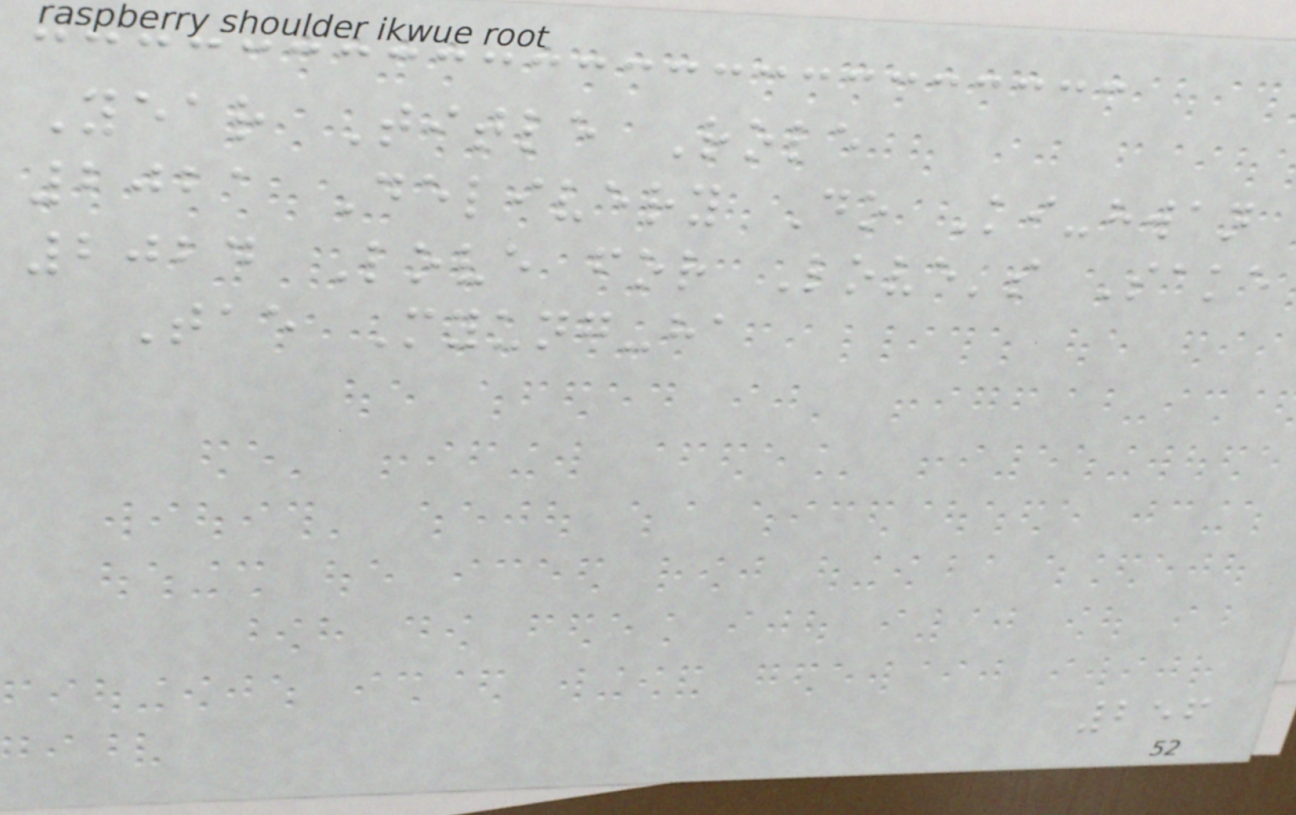Year Title Role
2021 Delivery Do Ki-hwan
2024 Love for Love's Sake
Tae Myung-ha
256
